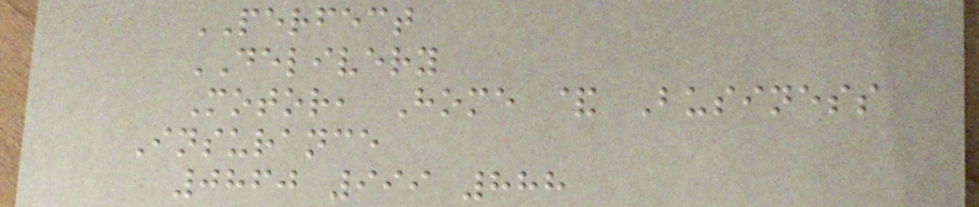PERFECT
DELIVERY
Motor, Home & Business
Insurance
0860 999 888
